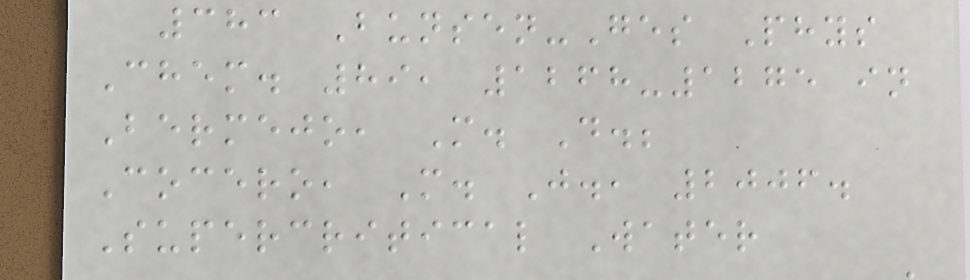383 Bunsen-Ges Phys
Chem. 89, 1268-1275 in
Bermejo, M. D.;
Cocero, M. J., 2006.
Supercritical Water
